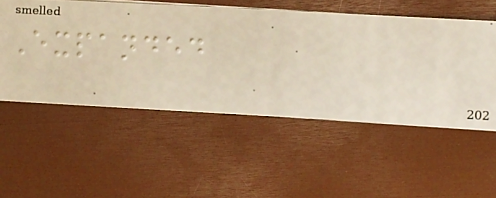Expanded
